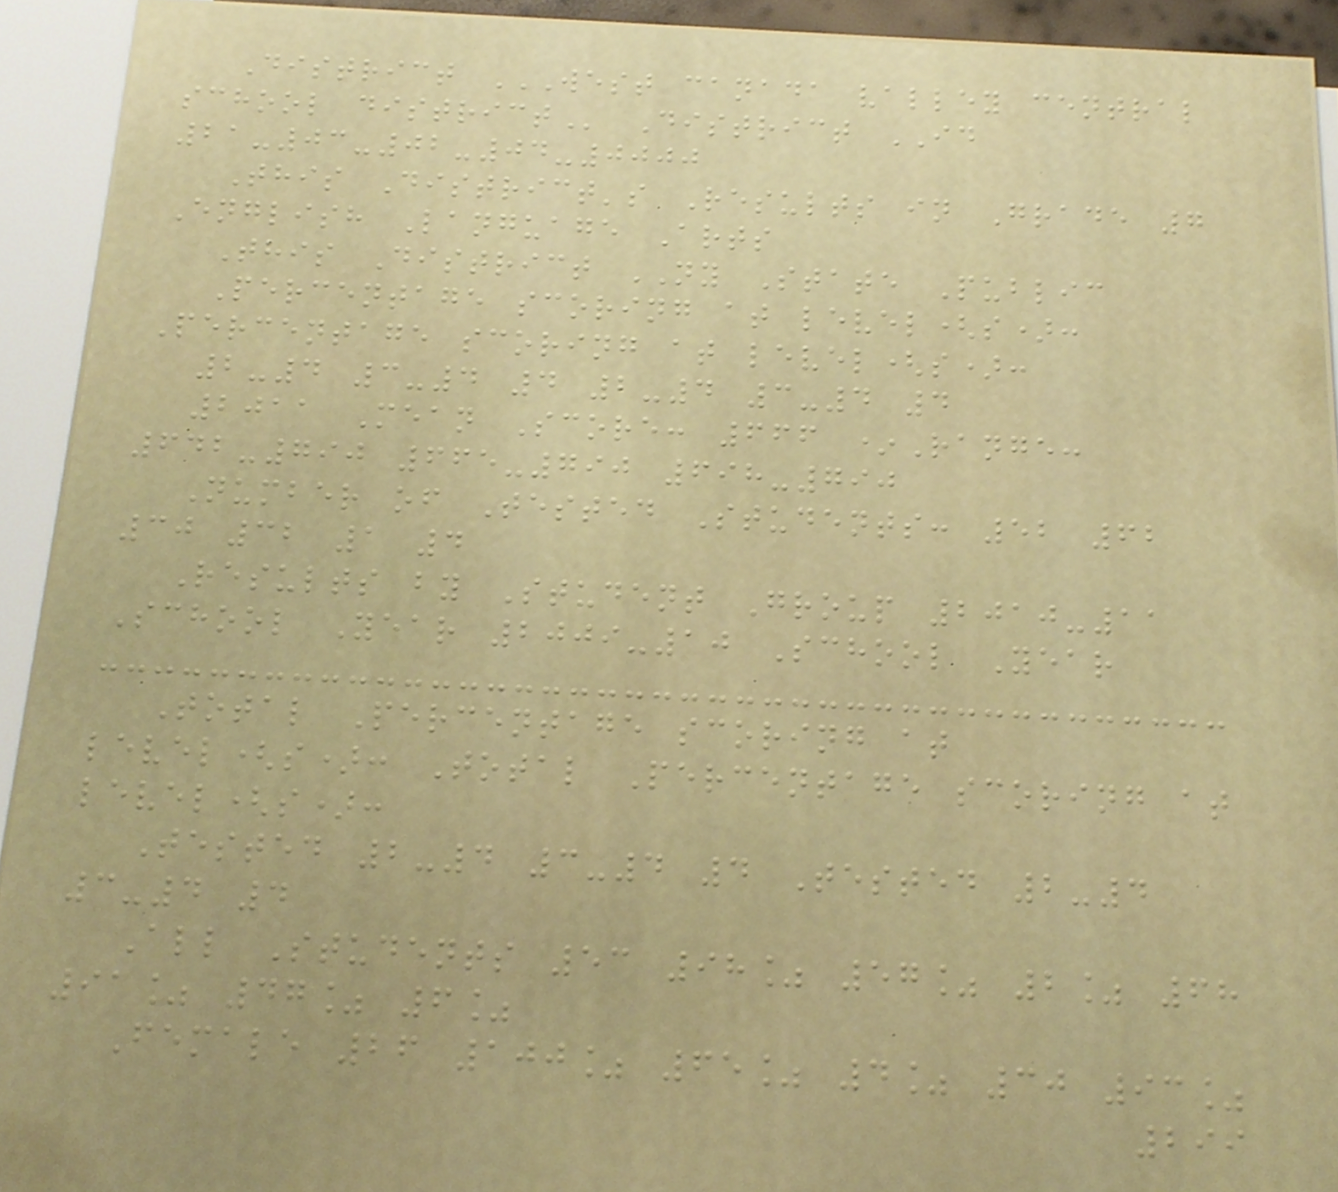District WEST CANADA VALLEY CENTRAL
SCHOOL DISTRICT District ID
21-03-02-04-0000
This District's Results in Grade 7
English Language Arts
This District NY State Public
Percentage scoring at level(s):
Percentage scoring at level(s):
2-4 3-4 4 2-4 3-4 4
2011 Mean Score: 666 *Range:
642-790 665-790 698-790
Number of Tested Students: 52 62
30 32 1 4
Results by Student Group 2010-11
School Year 2009-10 School Year
Total Percentage scoring at
level(s): Total Percentage scoring at
level(s):
Tested 2-4 3-4 4 Tested 2-4
3-4 4
All Students 53 98% 57% 2% 68
91% 47% 6%
Female 26 100% 65% 4% 30 93%
299
